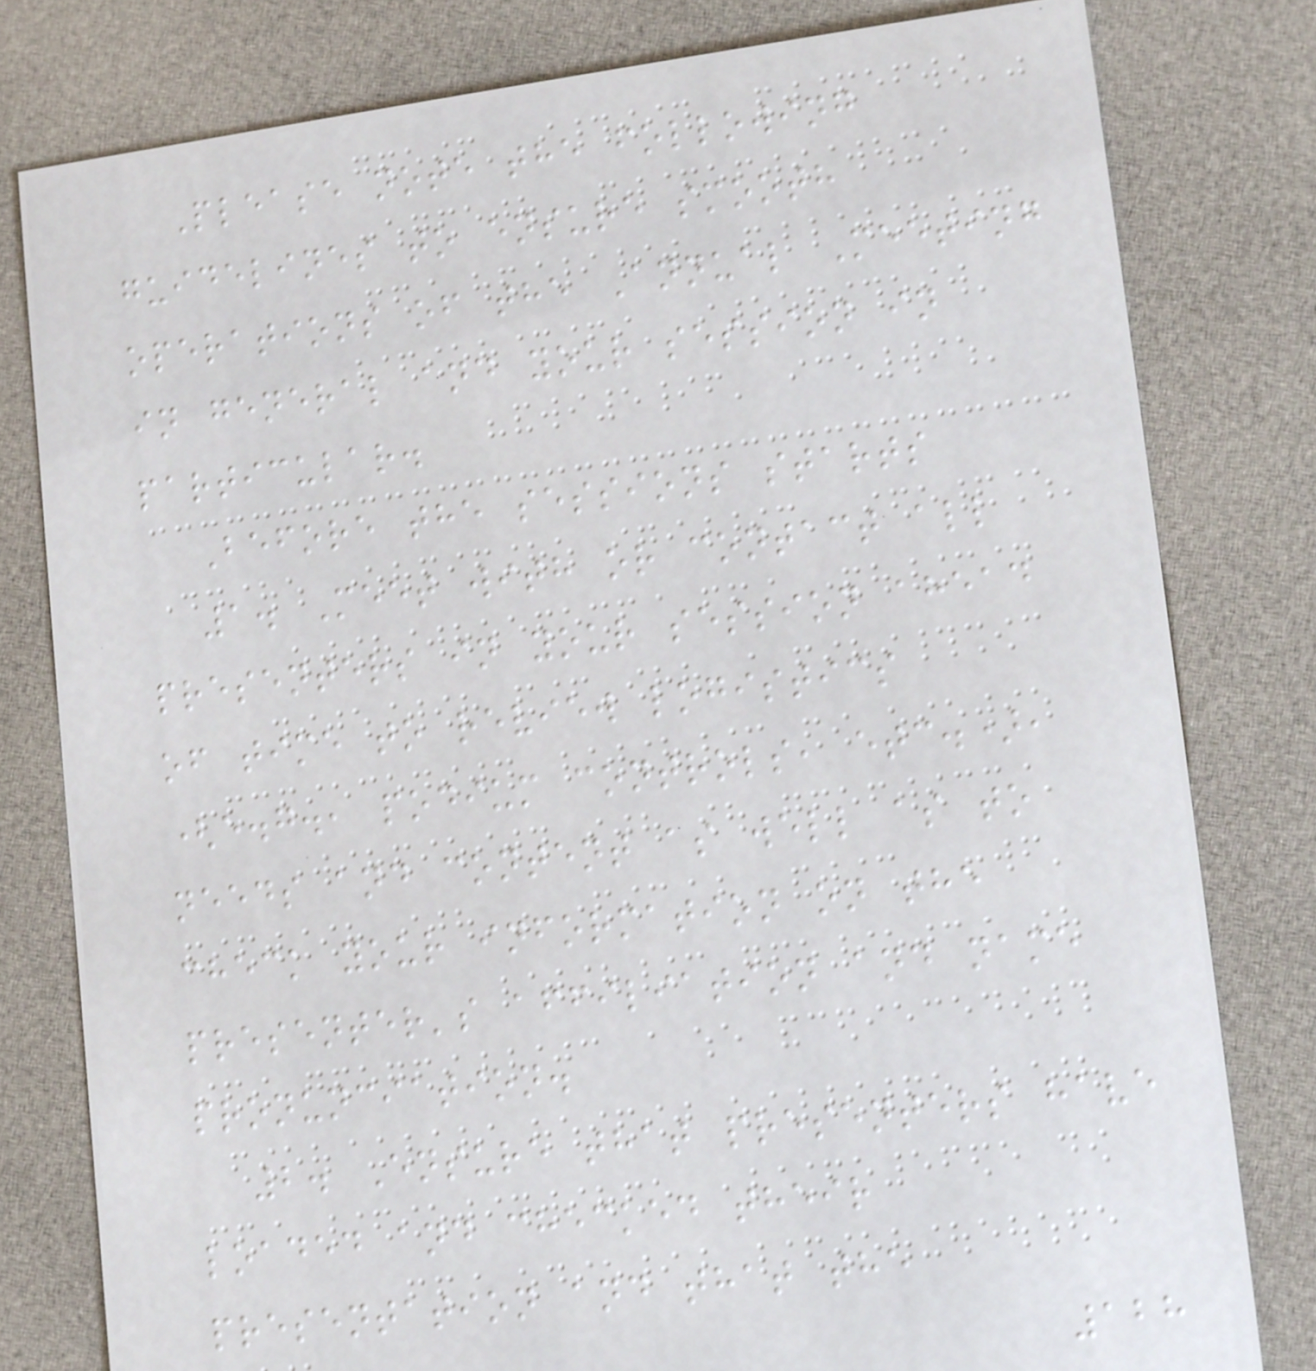Please note the following
guidelines to ensure smooth
operations of the Annual Meeting
in general and your session in
particular.
Before the sessions starts
1. Meet with or contact all
presenters in your session ahead
of time to review logistics
(e.g., podium controls, etc.),
needs and content as well as to
check your information on the
presenter's affiliation and name
pronunciation.
2. Ensure that presenters have
loaded and checked their
presentation and that the
128
